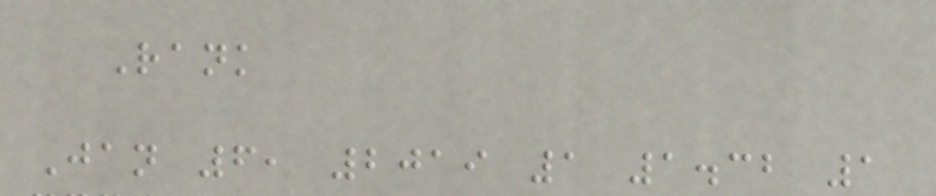Rank
Jan 6, 2019 1 1.32 1
